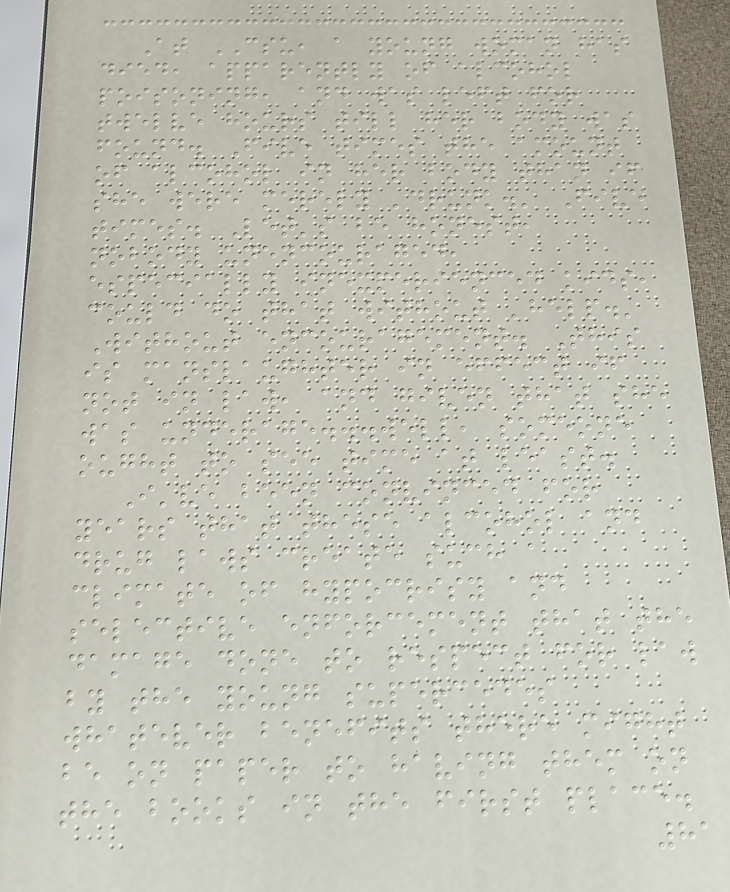At CSU, a young woman has
died, apparently of alcohol
poisoning, and was left for
twelve hours till her body was
found. Five times the amount
of alcohol in her body than if
she were merely 'drunk.' Five
times. Let's be honest,
nobody unencouraged,
especially inexperienced kids,
could do that without 'help.'
Without encouragement. This
is manslaughter in effect if
not in law, and given that she
was underage...well, someone
ought to see time at least.
I've been convinced for
years that these alcohol and
drug laws create such a
climate of hypocrisy and
selective enforcement that the
damage done to respect for law
by the young supercedes
whatever benefits there might
be on paper to having them on
the books in the first place.
81
